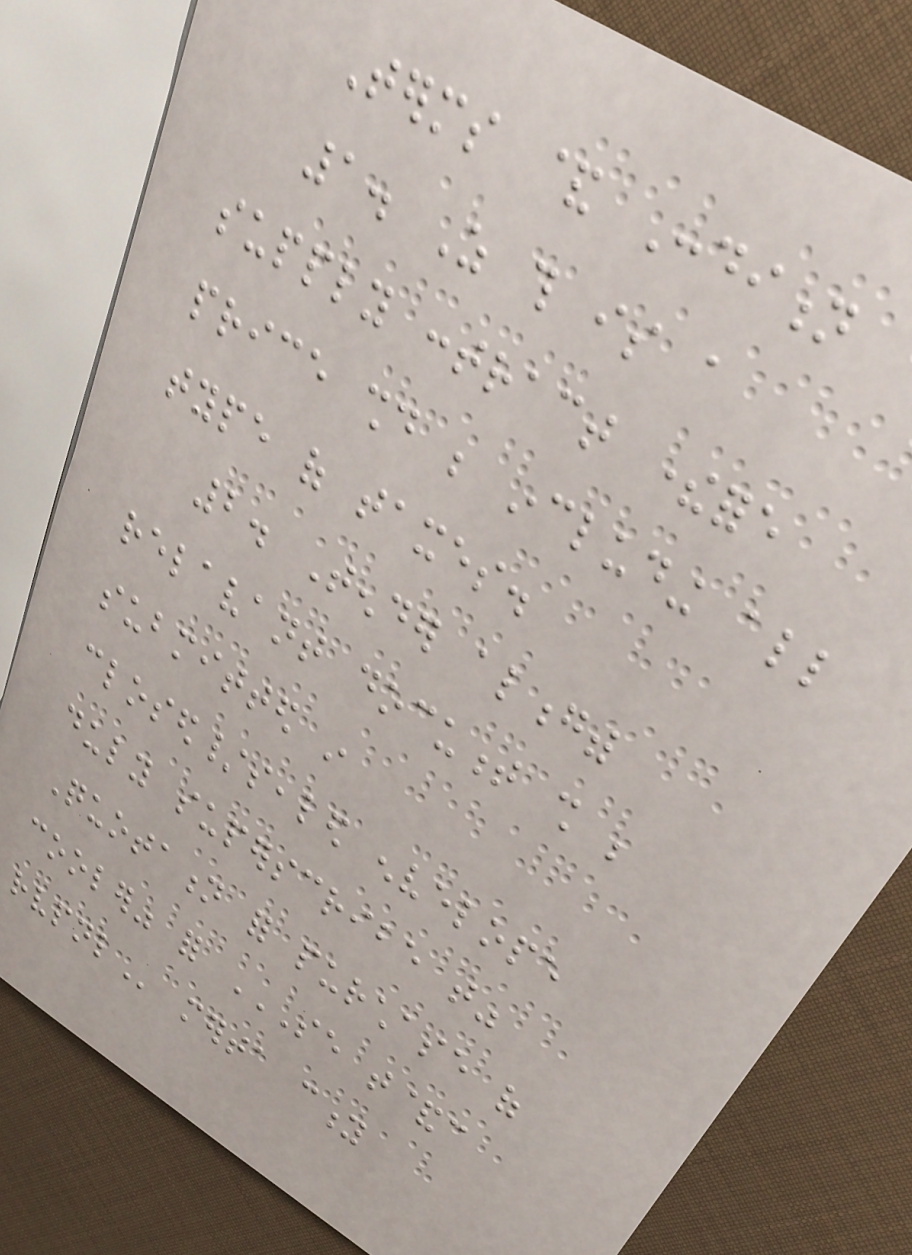Terms & Condition
1. As this is a
supply contract therefore
price should be including all
type of taxes.
2. Tender alongwith
relavant document shall be
submitted in
closed/sealed envelope
duly superscribe that"
Quotation for purchase of
cooler" for SE T&C
RVPNL merta city
